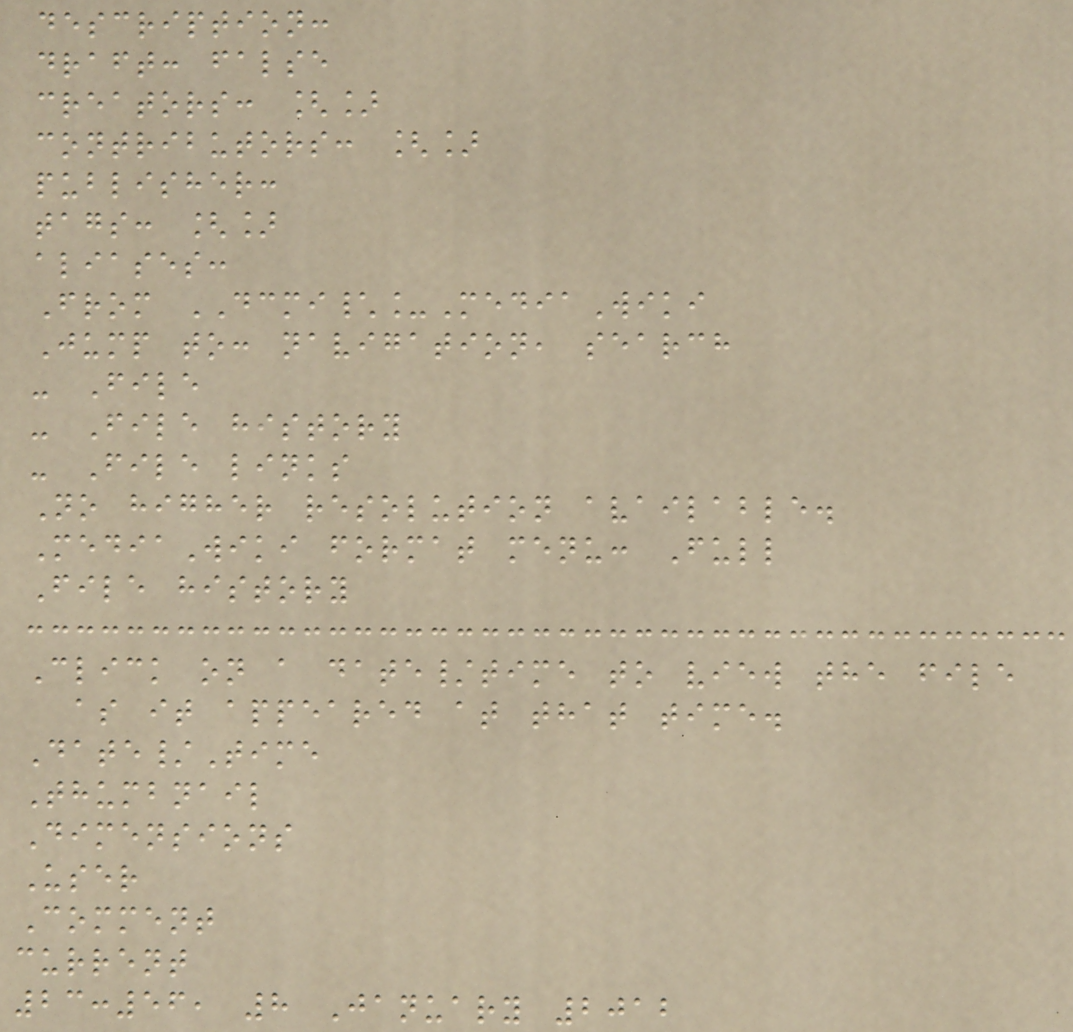description:
draft: false
creators: []
contributors: []
publisher:
tags: []
aliases:
From DCMI\_MediaWiki
Jump to: navigation, search
- File
- File history
- File links
No higher resolution available.
MediaWiki format menu: Full
File history
Click on a date/time to view the file
as it appeared at that time.
Date/Time
Thumbnail
Dimensions
User
Comment
current
23:56, 8 January 2012
